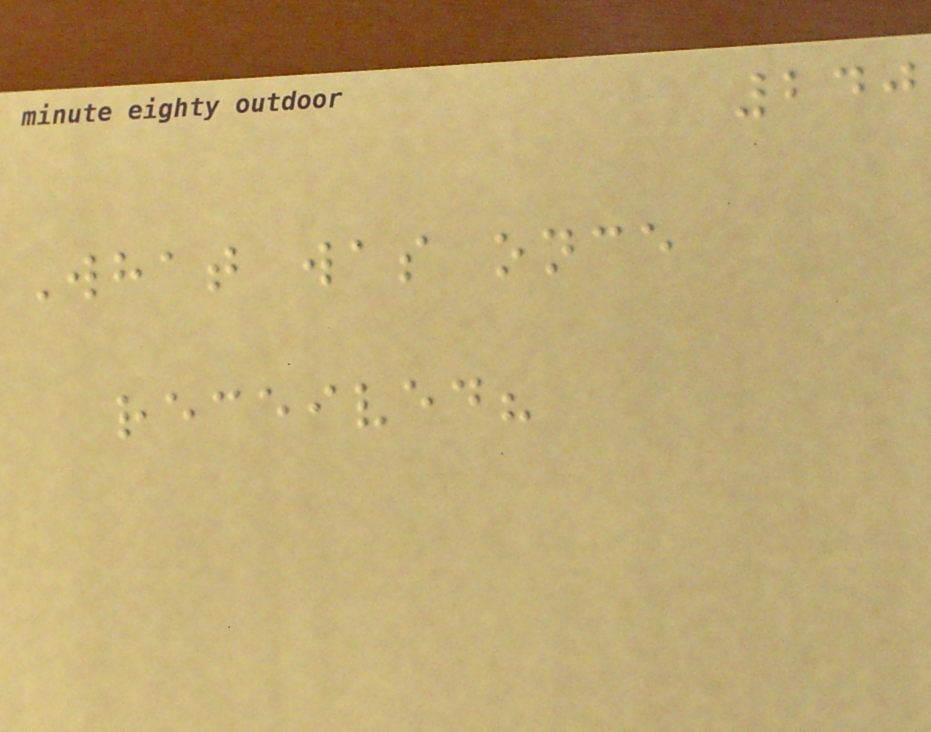240
What was once
received?
